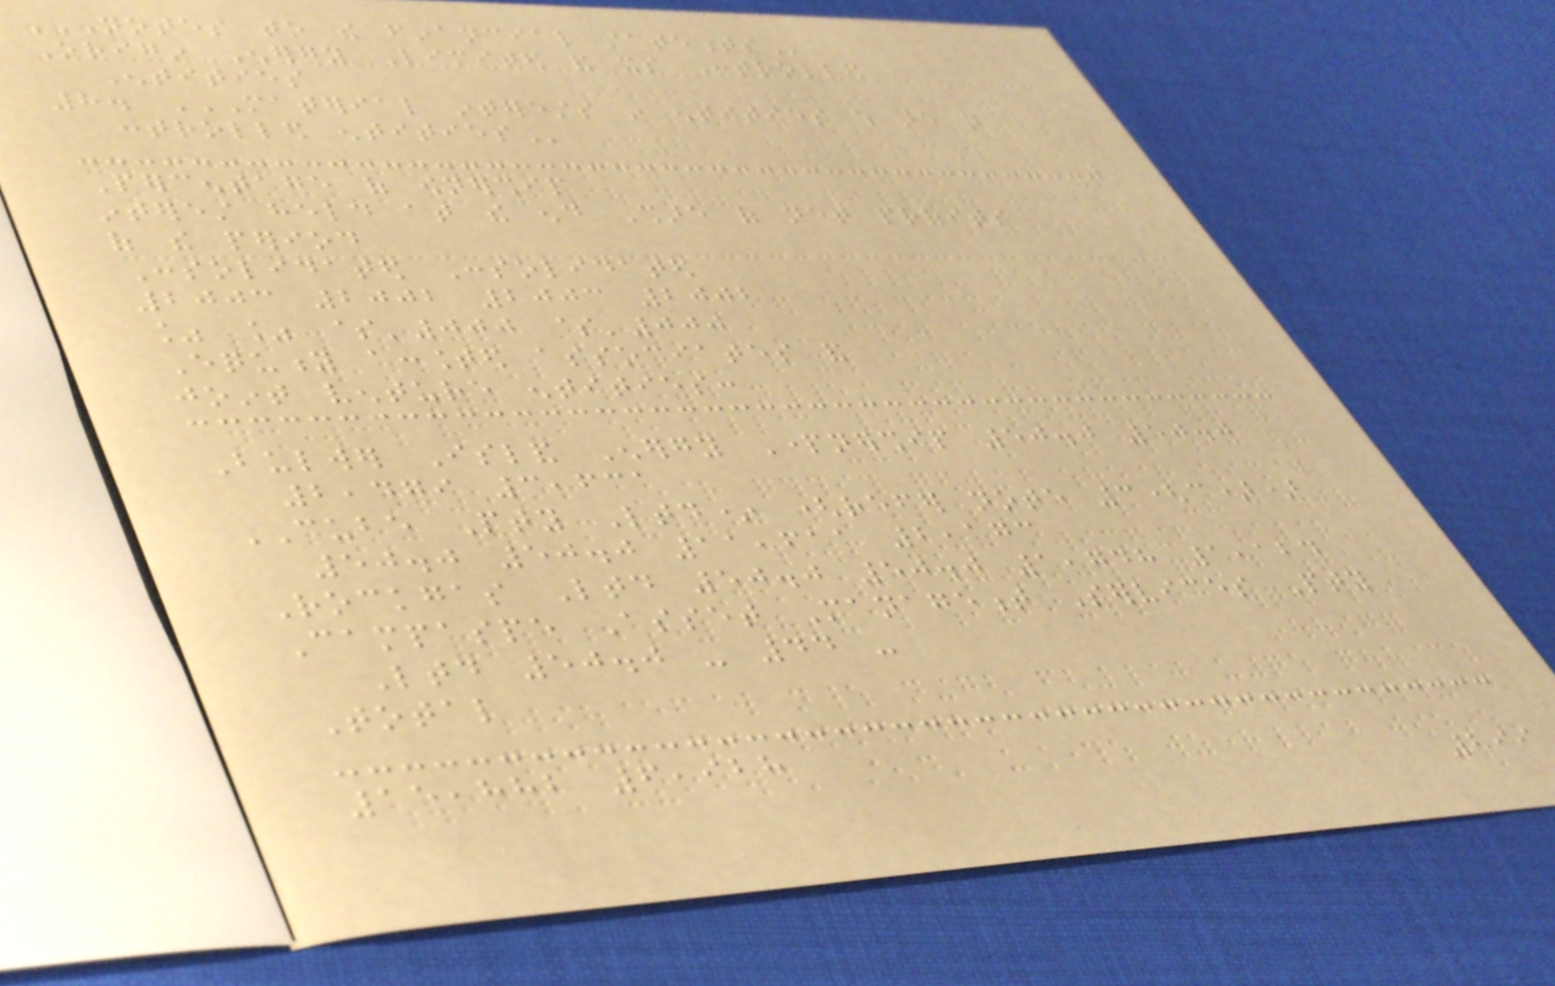NOTES TO THE FINANCIAL STATEMENTS
Origin Energy Limited and its Controlled
Entities
8. MATERIAL INTERESTS IN ENTITIES WHICH ARE NOT
CONTROLLED ENTITIES
Percentage of ownership
interest held at the end Share of net profits
of the period
Consolidated Consolidated
2003 2002 2003 2002
% % $'000 $'000
Equity accounted associates and
joint venture entities:
Bulwer Island Energy Partnership 50.0 50.0
2,479 3,631
CUBE Pty Ltd* (refer note 3(c))
50.0 50.0 11,611 2,173
Rockgas Ltd 50.0 50.0 1,748 1,124
Campaspe Asset Management Services Pty
Ltd 50.0 - 44 -
Total
15,882 6,928
299
